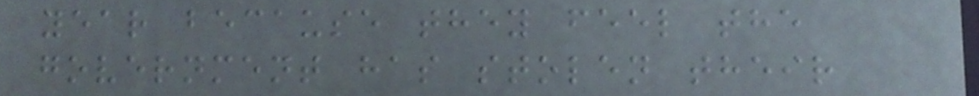year because they feel the
government has stolen their
